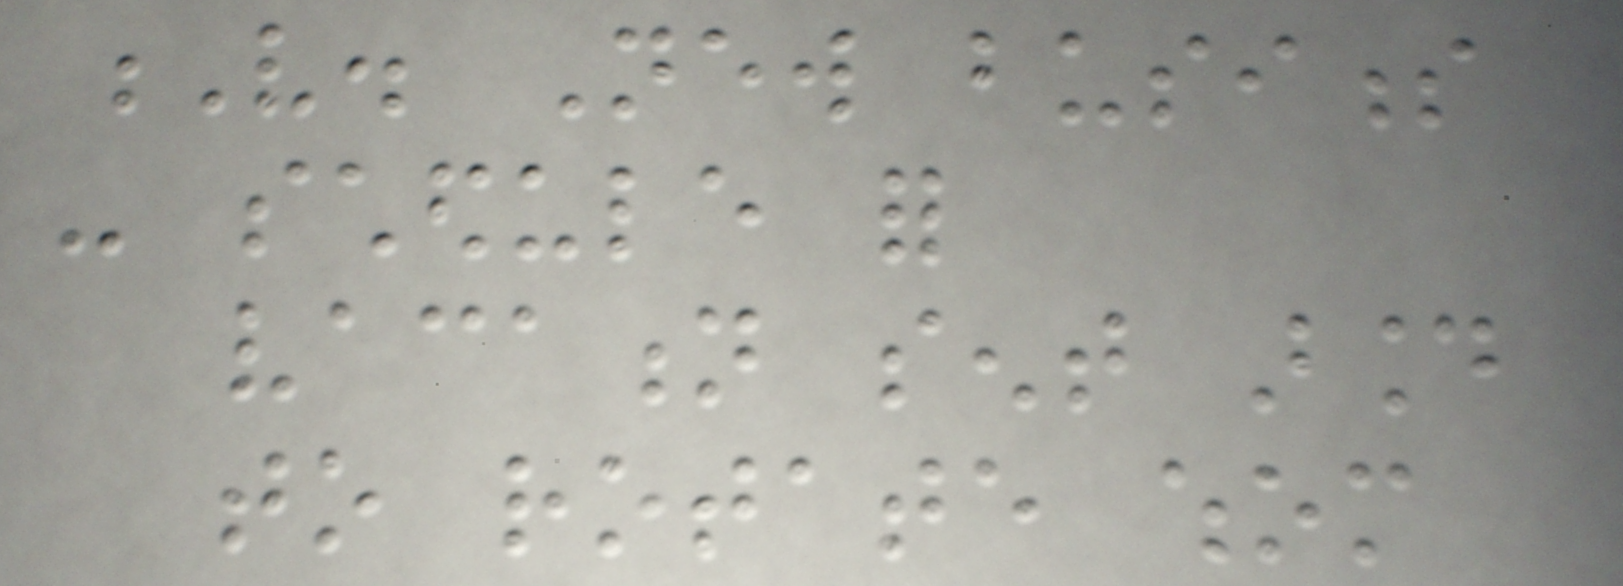V. New business
- schedule for
vacation sent around
to rotate whom
